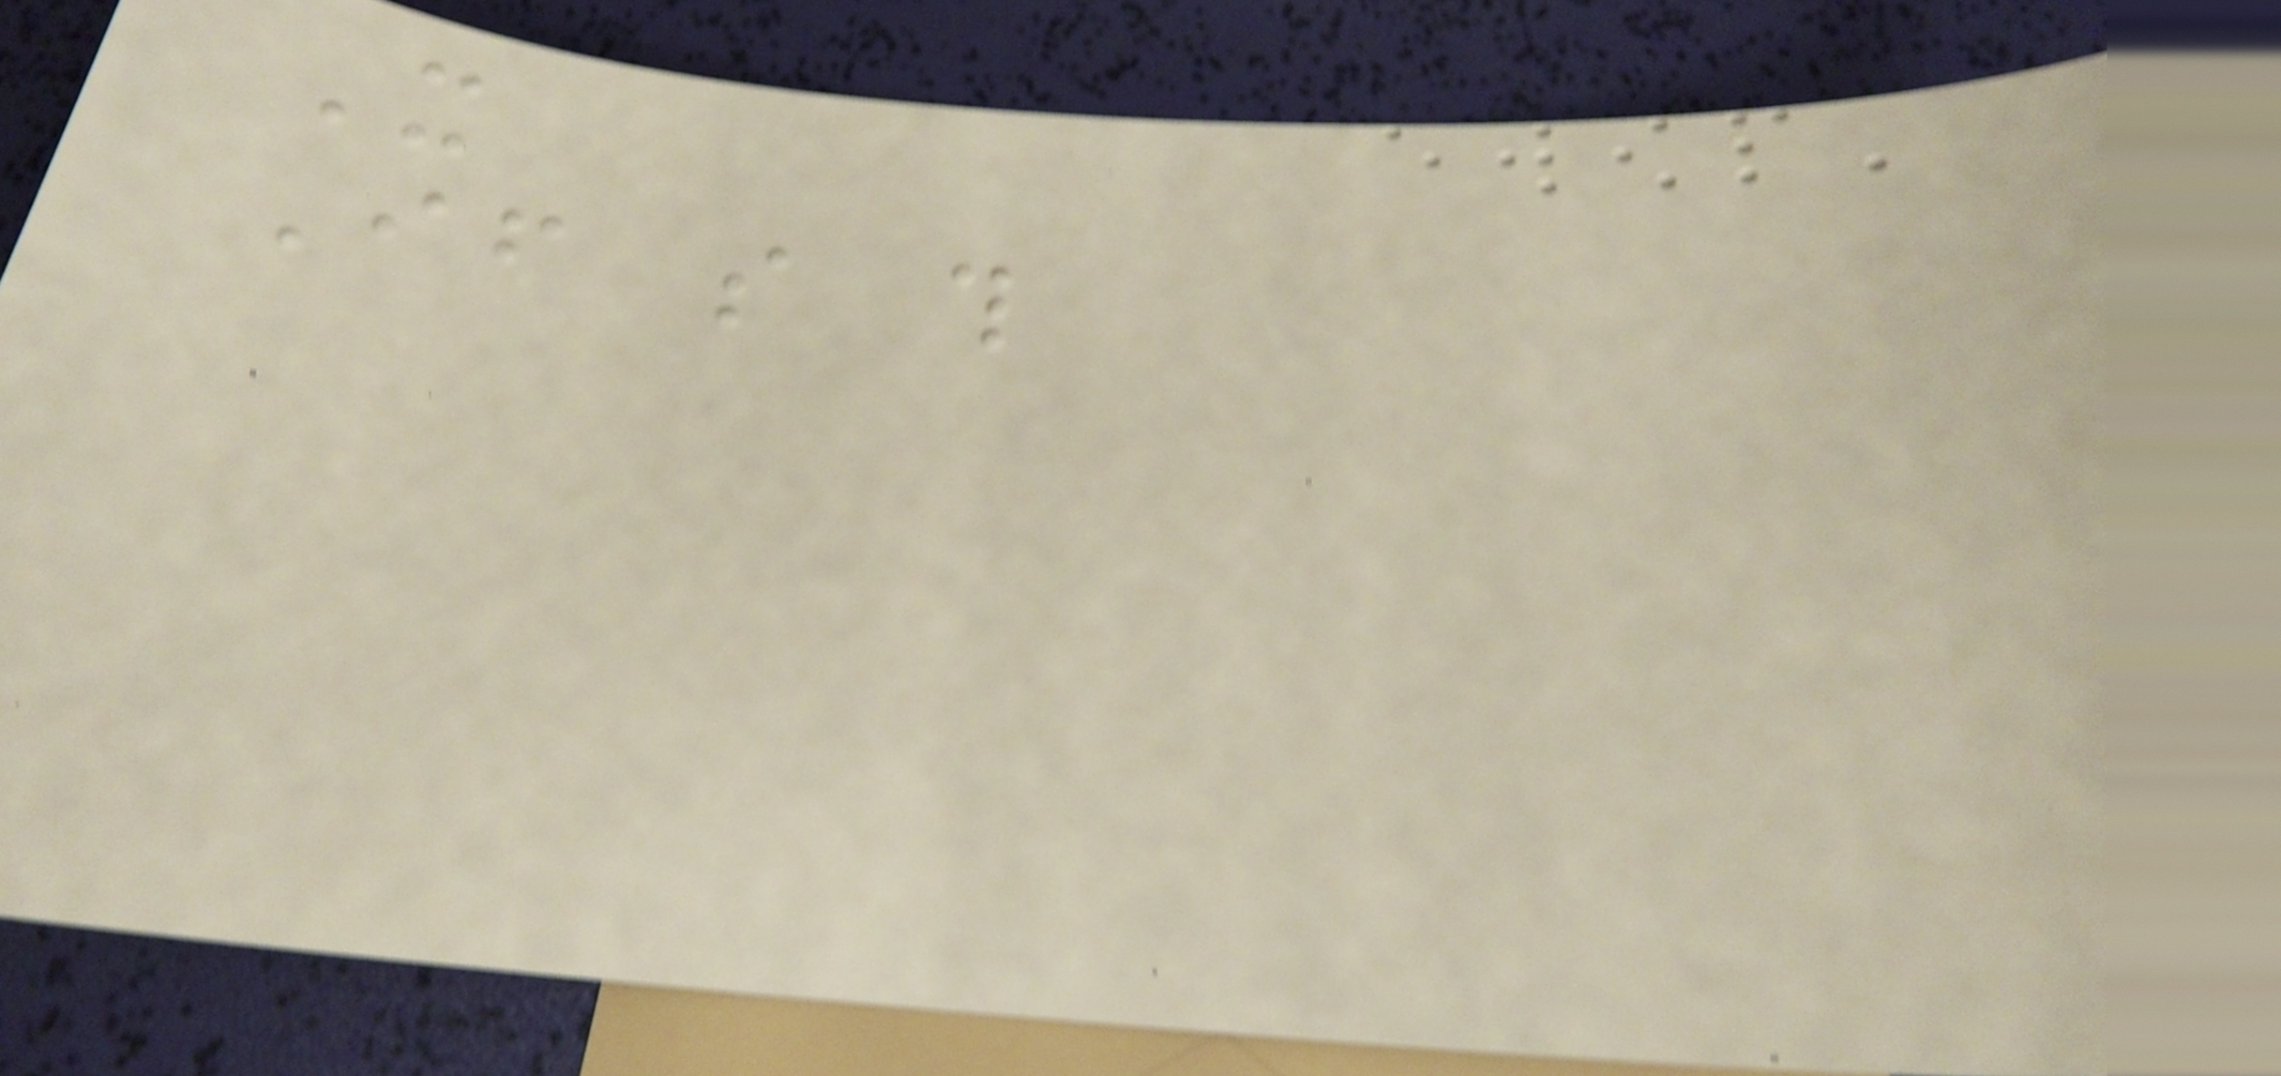It
If so this
